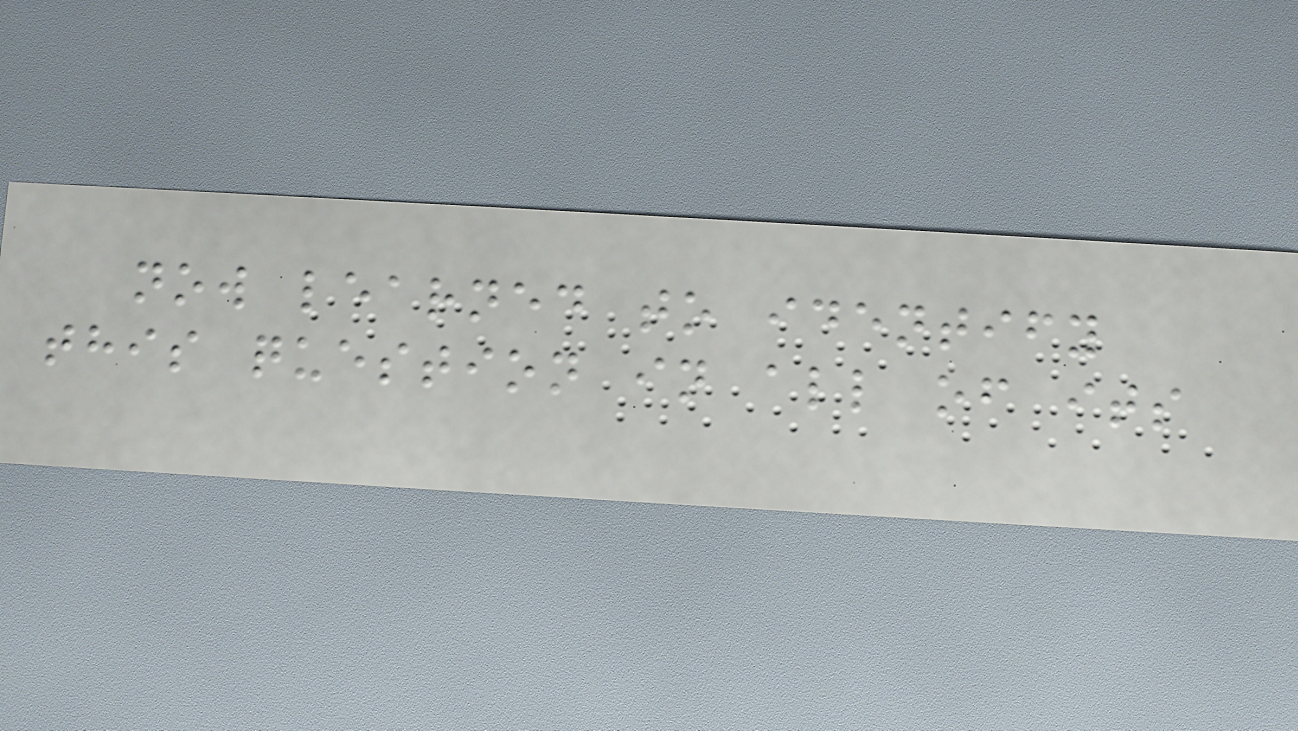now learned to identify
this question in all of its
